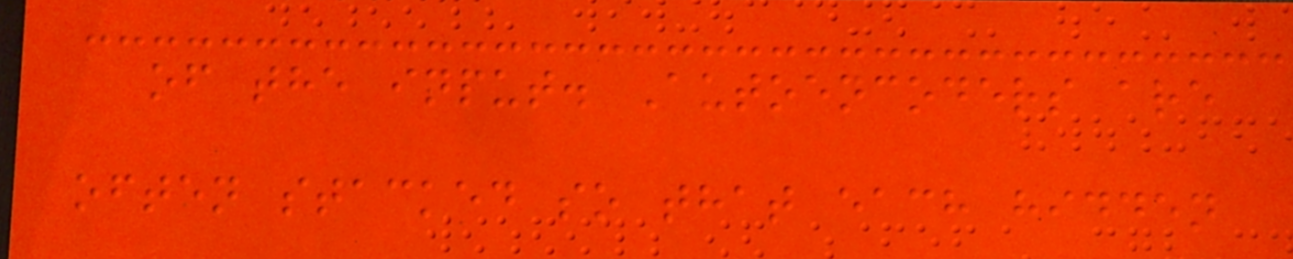of the input. Autoencoders are
often stacked so that each hidden
